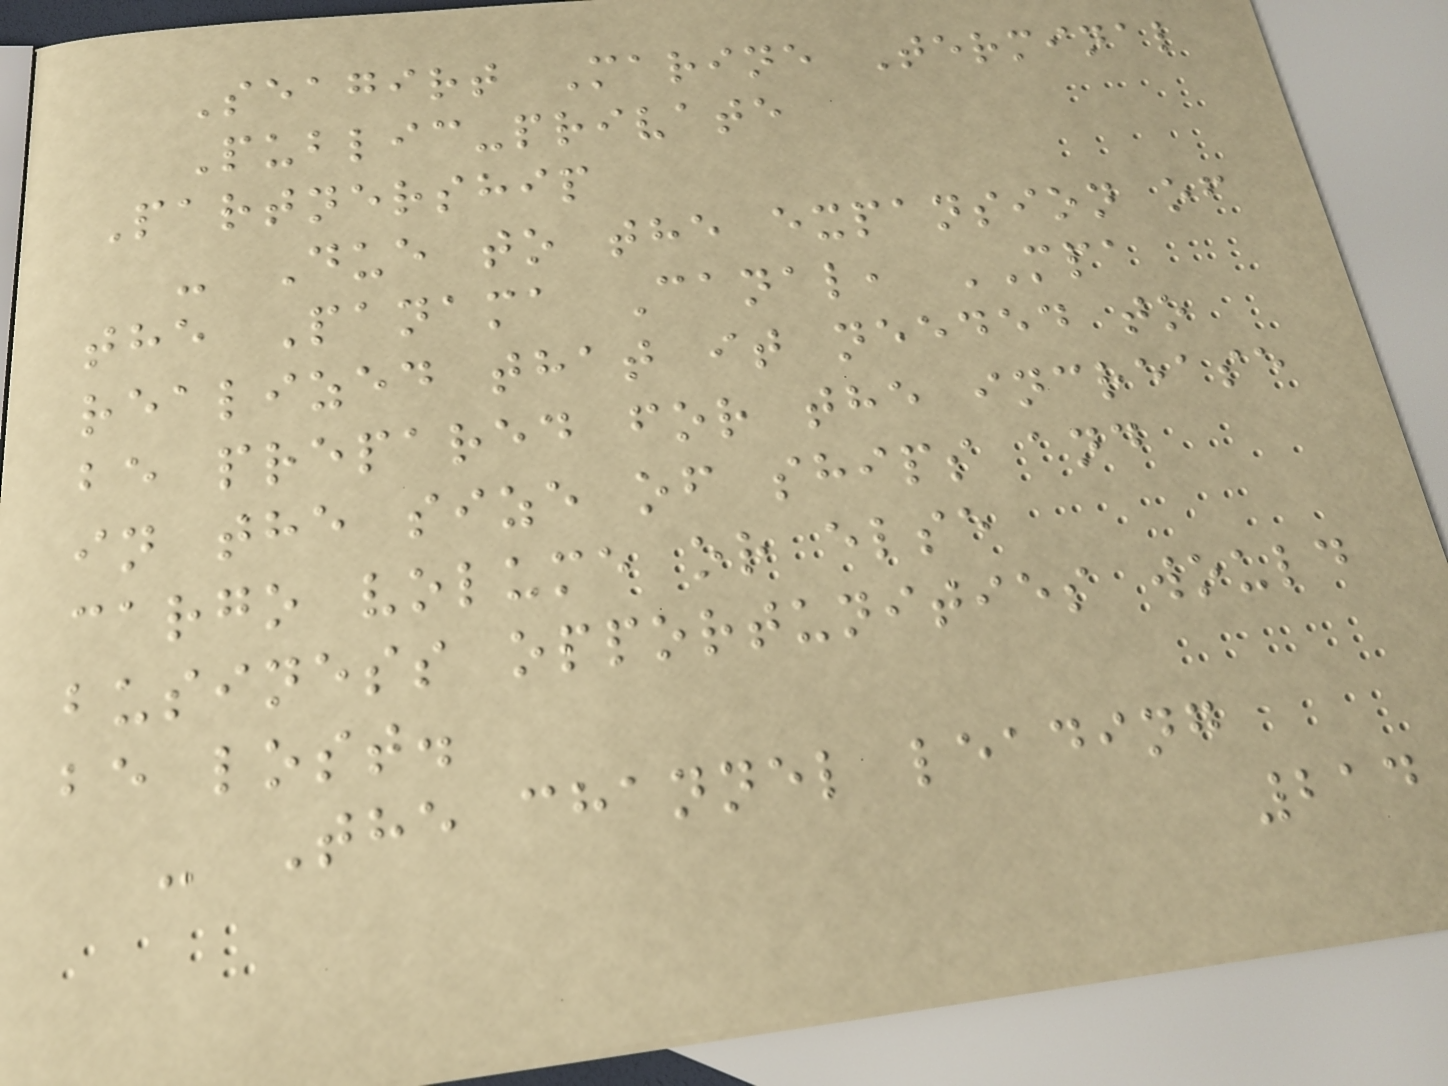Seagirt Marine Terminal
Public-private
Partnership
- Due to the expansion of
the Panama Canal, MPA
realized that it needed to
be prepared for the increase
in the size of ships and
cargo volume or else
business opportunities would
be lost.
- The channel leading
214
